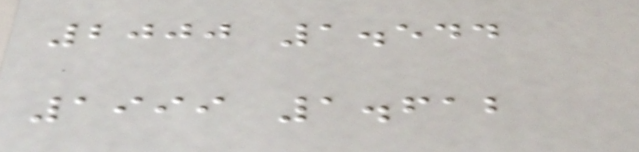2000 1.544
1999 1.612
